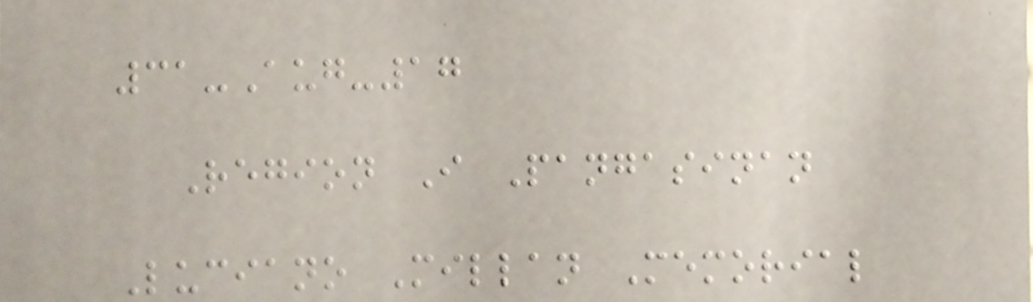31-Aug-17
Region I Pangasinan
Luciano Millan Memorial
